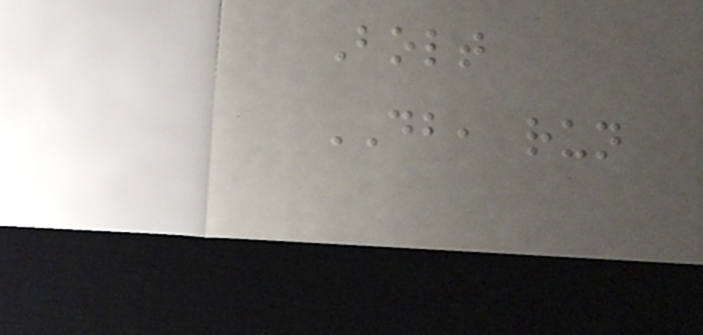Bolt
DB, run
